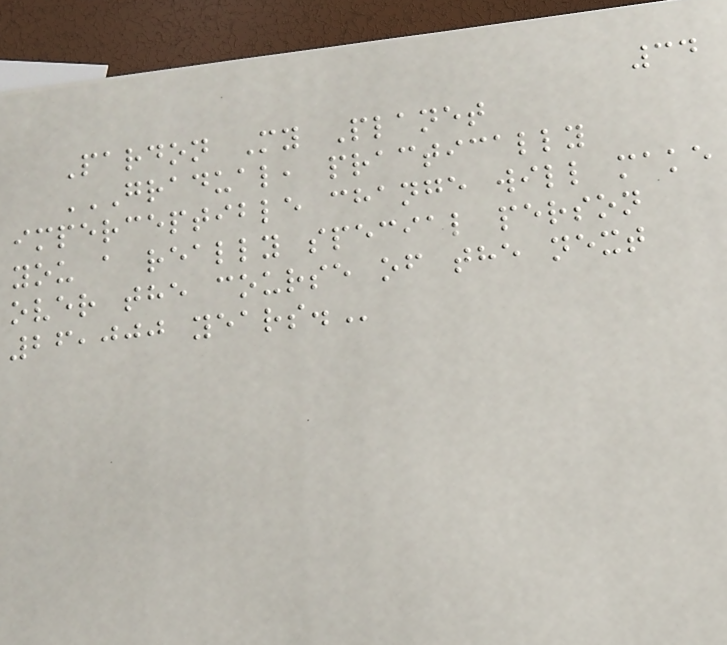34
Pardon My Planet
GRADUAL, PRACTICALLY
IMPERCEPTIBLE CHANGE WILL MAKE
YOU A REALLY SPECIAL PERSON
OVER THE COURSE OF THE NEXT
26,000 YEARS.
